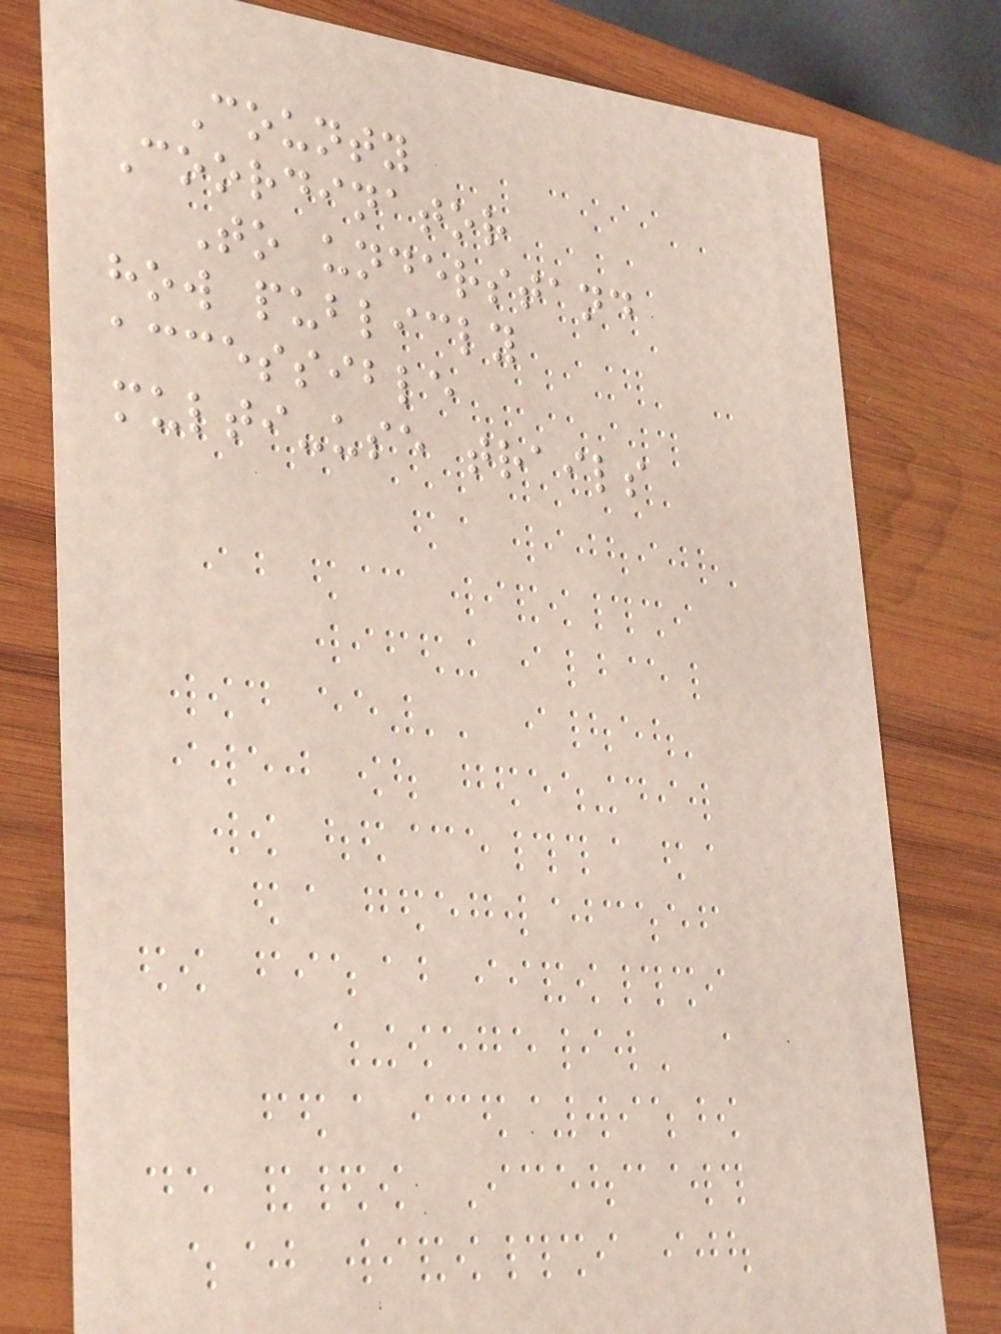County
Coordinator
To understand
how publicly
accessible
multi-use trails
